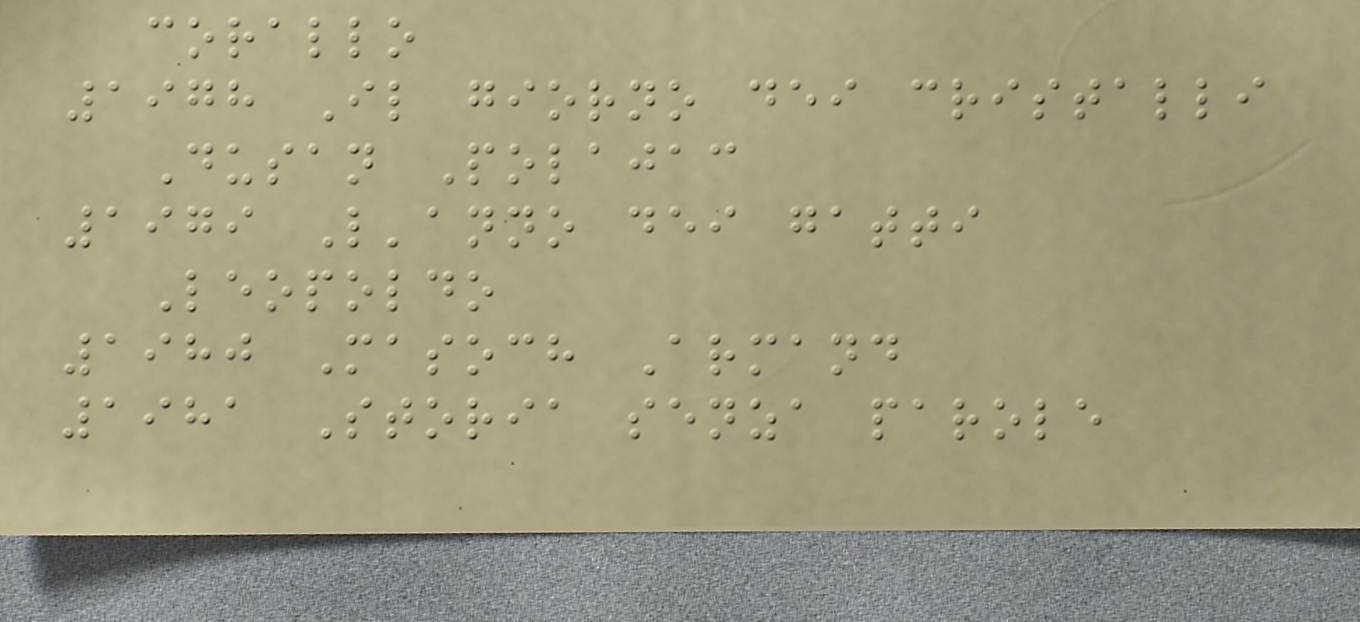corallo
1978 Il giorno dei cristalli
Dusan Polajac
1979 L'anno dei gatti
Leopoldo
1980 Masoch Armand
1981 Storia senza parole
